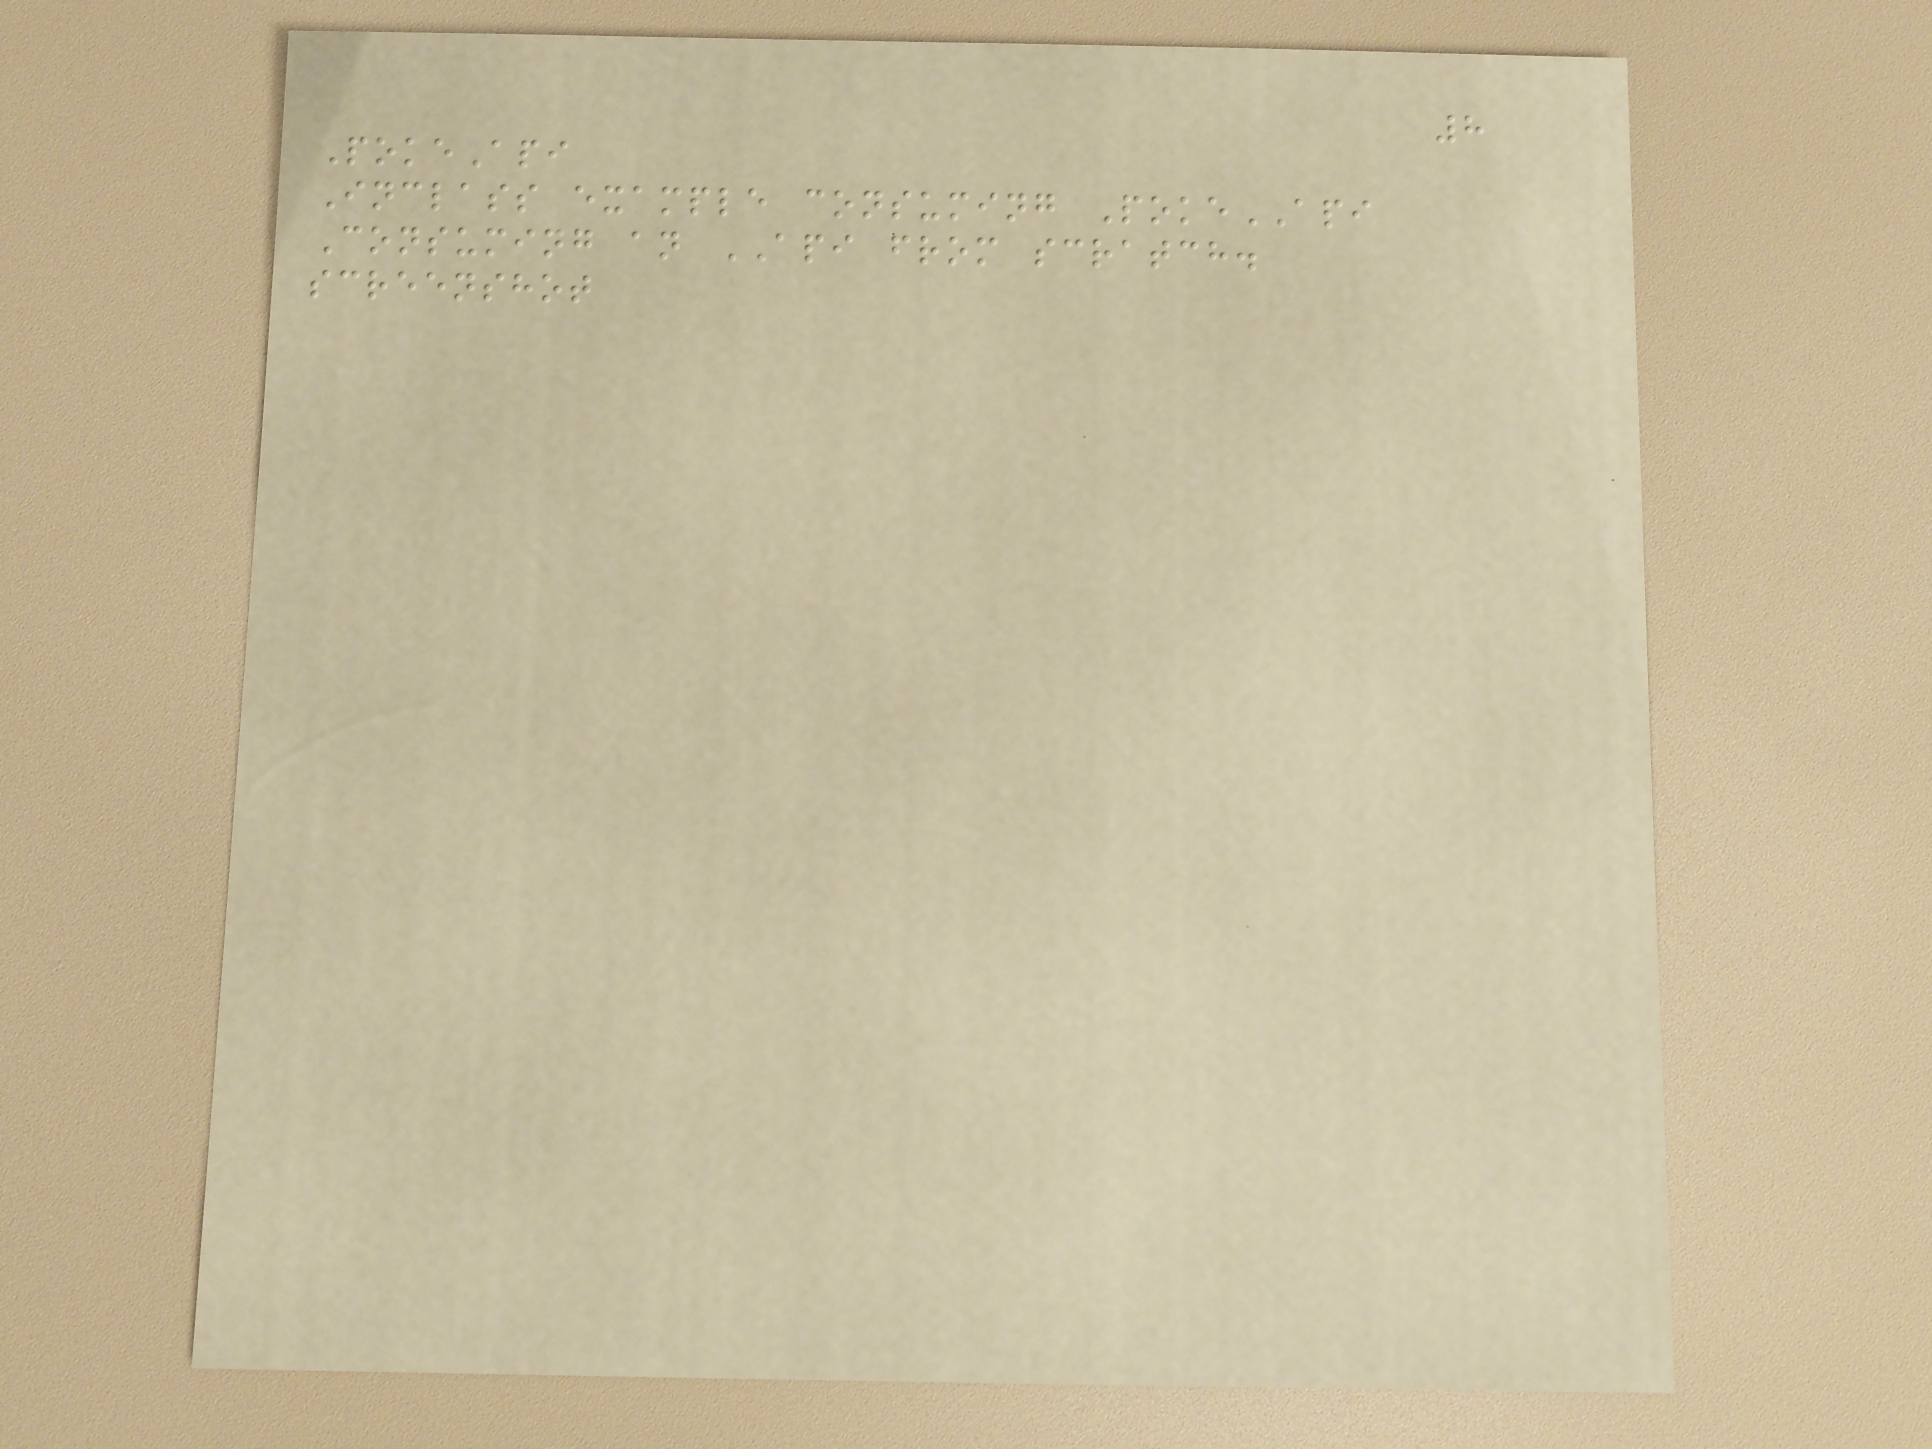8
PokeApi
Inclass example consuming PokeAPI
Consuming an API from scratch.
screenshot
